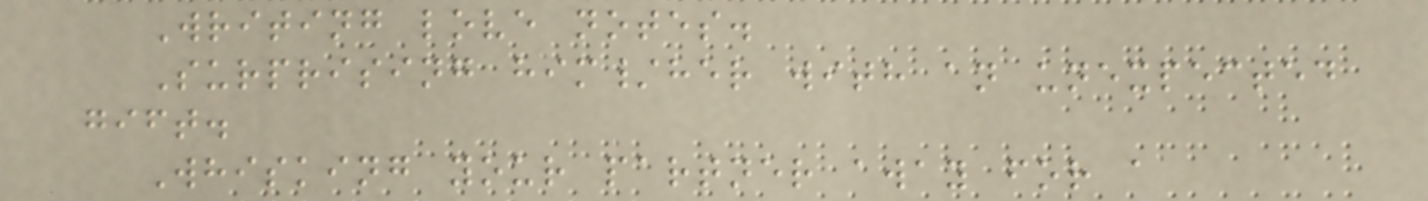Writing love notes.
Surprising him/her with an unexpected
gift.
Whisking your partner away for a
